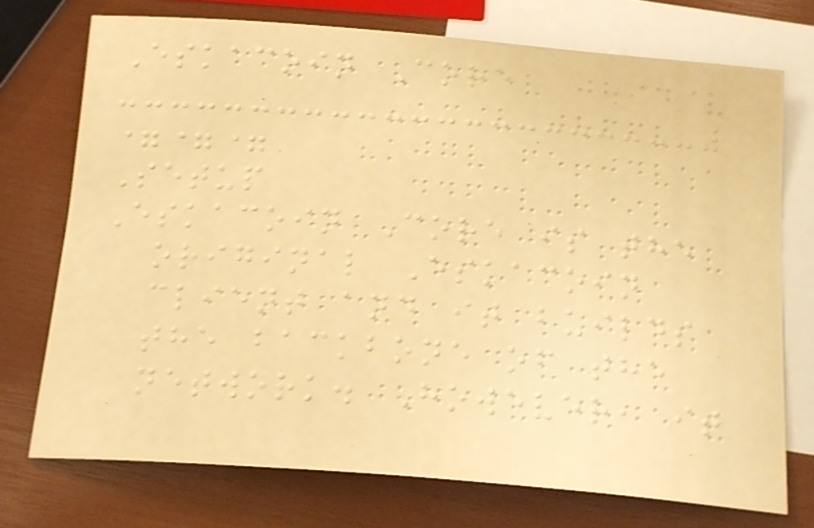Eskacoin Core
===
Setup
Eskacoin Core is the
original Eskacoin
client and it builds
the backbone of the
network. However, it
